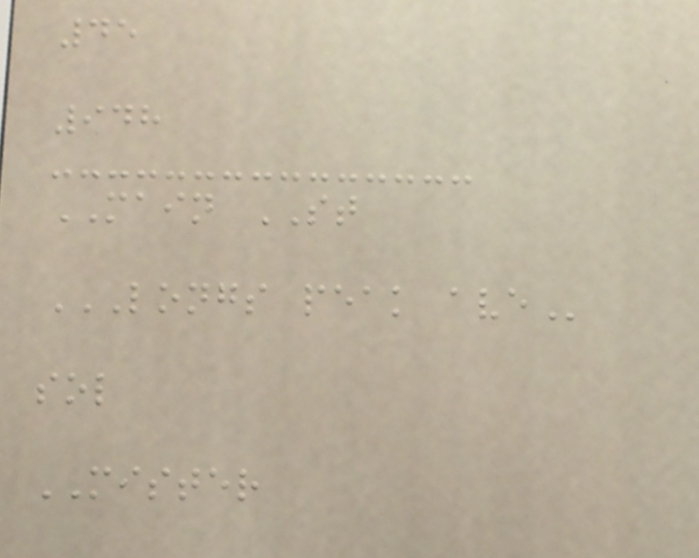45
948
MAIN ST
LONGS PEAK AVE
sol
MISTER
